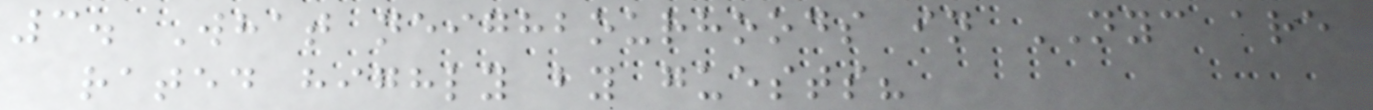3. What neighbourhoods in NYC are
rated highly by guests?
